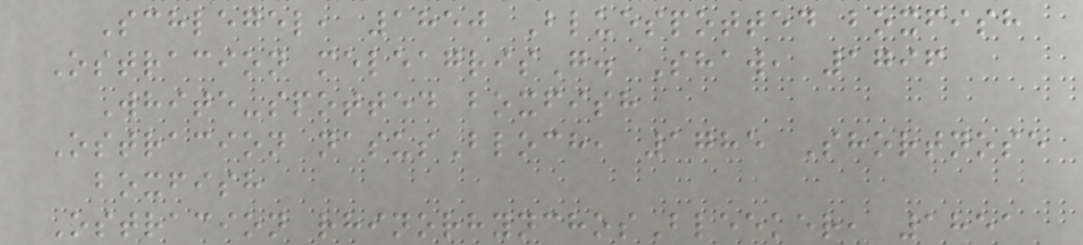Schlegel, 1850 Bluespotted boxfish
Ostracion meleagrisG. Shaw, 1796
White-spotted boxfish
Ostracion nasusBloch, 1785 Shortnose
boxfish
Ostracion rhinorhynchosBleeker, 1851
